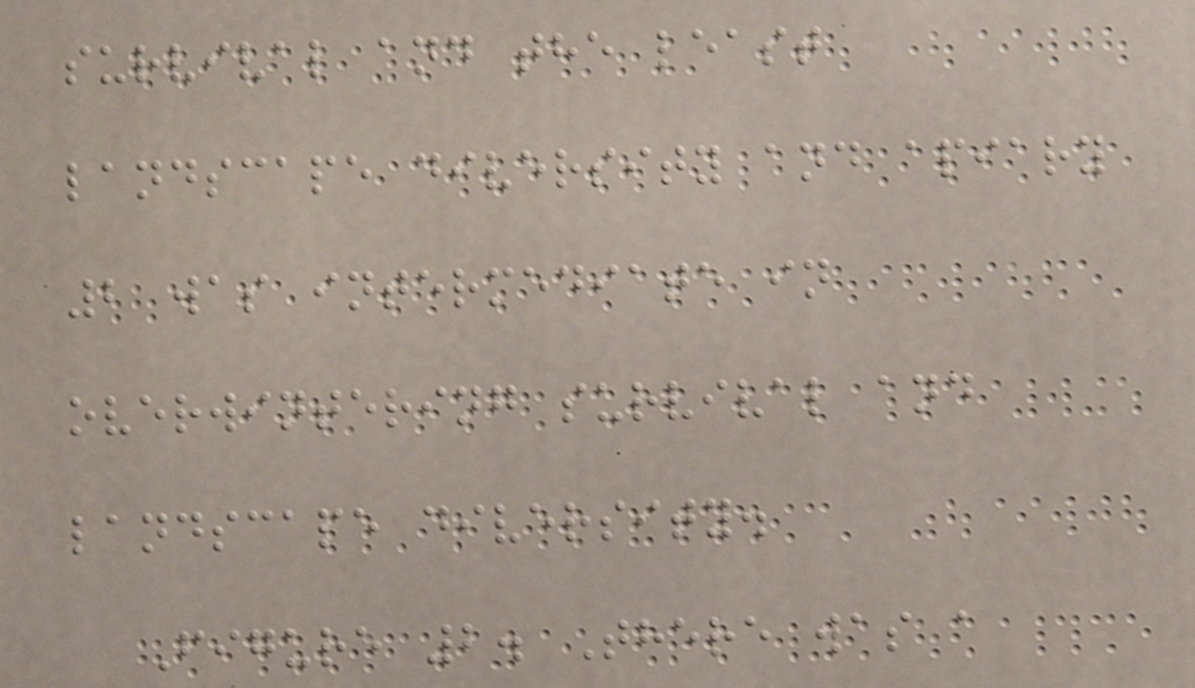survival and the least
landscape diversity and apiary
2 was intermediate in
overwintering survival and
landscape diversity.
Figure 2. There was a
